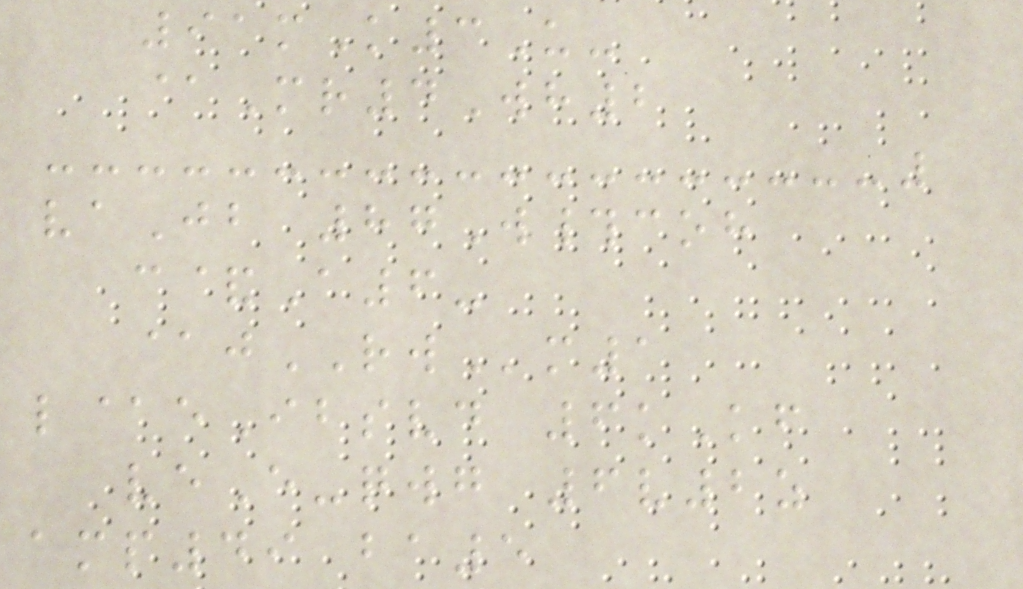91mK3U-
@Mr4Wh2
vaJb 87W#coh
c&A6-
@jRWm1
l@eIbsvd 6kKf
veE-qwg 6v2z
amp49 ba5
